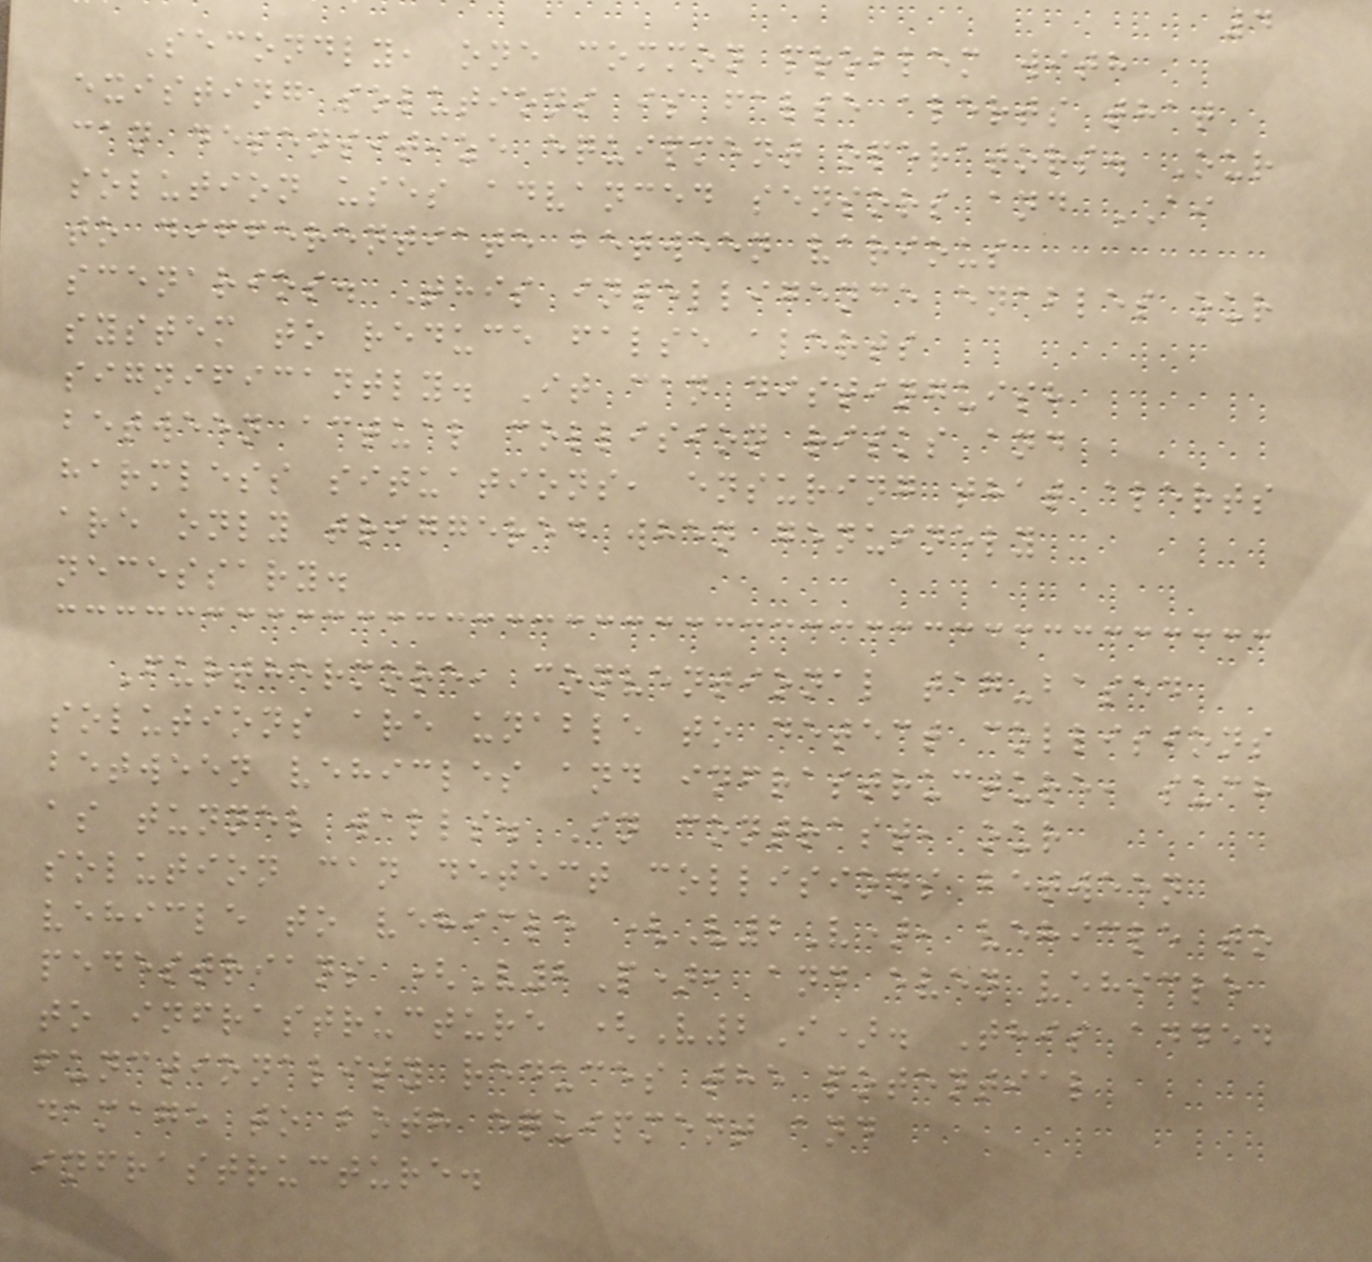4
Secondly, one common problem with
existing solutions is false alerts that
can desensitize equipment operators. Our
solution uses advanced sensors and AI
to differentiate between various
scenarios. This intelligence enables our
system to reduce false alerts
significantly. It can distinguish
between actual collision risks and
harmless situations, ensuring that alerts
are only triggered when genuinely
necessary.
Furthermore, conventional tag-based
solutions are unable to detect collisions
between vehicles and infrastructure, such
as tunnel walls. In contrast, our
solution can detect collisions between
vehicle to vehicle (V2V), vehicle to
pedestrians (V2P), and even vehicle
to infrastructure (V2I). This added
functionality reduces the potential
damage to both equipment and
infrastructure.
